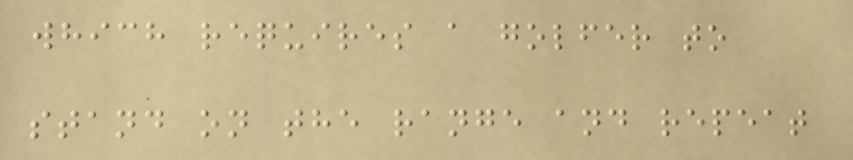which requires a golfer to
stand on the range and repeat
